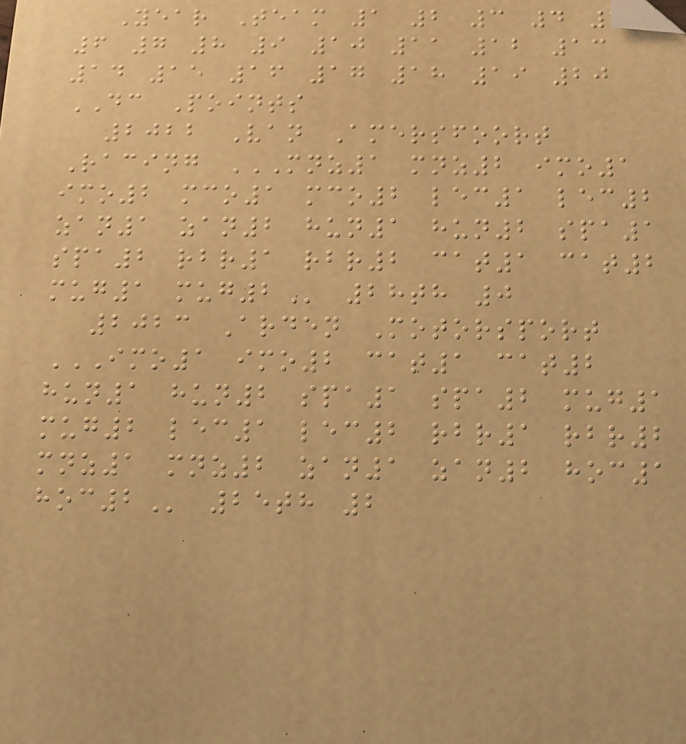Year Team 1 2 3 4 5
6 7 8 9 10 11 12 13
14 15 16 17 18 19 20
DC Points
2022 Van Amersfoort
Racing MNZ1 MNZ2 IMO1
IMO2 MCO1 MCO2 LEC1 LEC2
ZAN1 ZAN2 HUN1 HUN2 SPA1
SPA2 RBR1 RBR2 CAT1 CAT2
MUG1 MUG2 28th 0
2023 Arden Motorsport
IMO1 IMO2 CAT1 CAT2
HUN1 HUN2 SPA1 SPA2 MUG1
MUG2 LEC1 LEC2 RBR1 RBR2
MNZ1 MNZ2 ZAN1 ZAN2 HOC1
HOC2 25th 2
